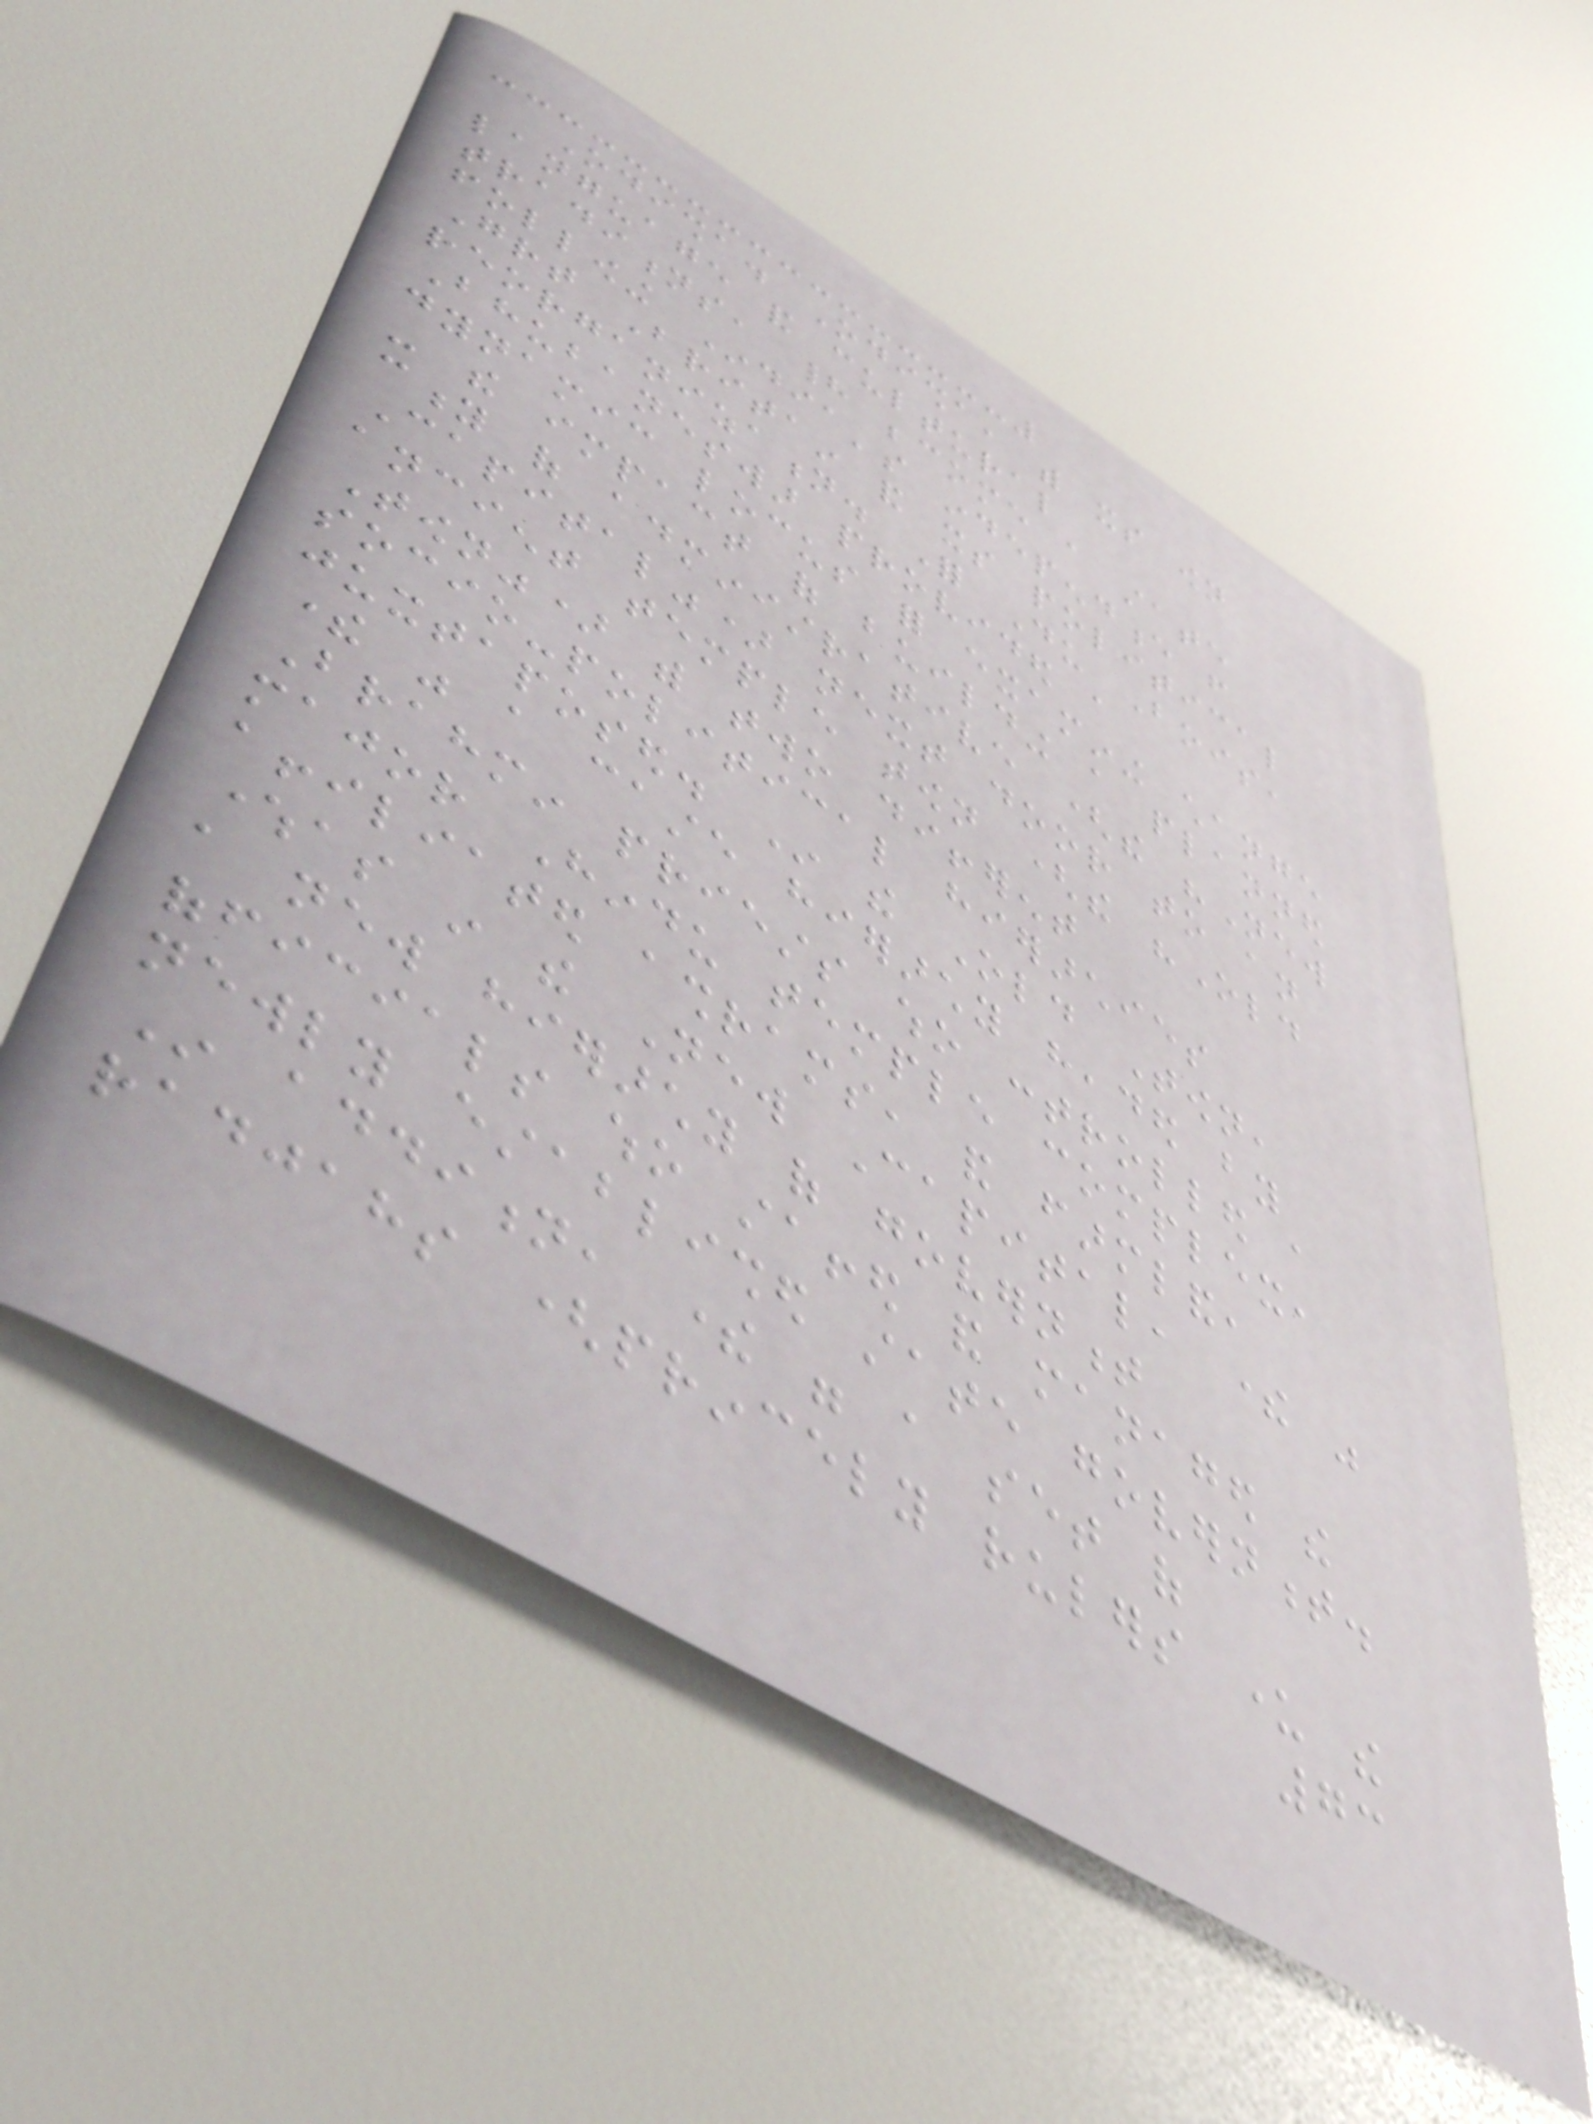Odisha. Odisha, with its own
language and cultural
traditions, had become a state
following India's independence from
Great Britain and its political
reorganization. For Du Bois,
Bhubaneswar provided a
dynamic locus for examining change
- the impact of building a planned
city of administrative (the "New
Capital") next door to an
ancient temple town (the "Old
Town") with two different
socio-political hierarchies
juxtaposed. In the Old Town,
there was a caste hierarchy headed by
Brahmin priests who controlled a
major Hindu temple complex,
affiliated ashrams, and farmland,
whereas in the New Capital, there was
a new hierarchy of government
officials who staffed and managed the
newly established state government.
In addition, there were a set of
radjahs (princely rulers under the
73
